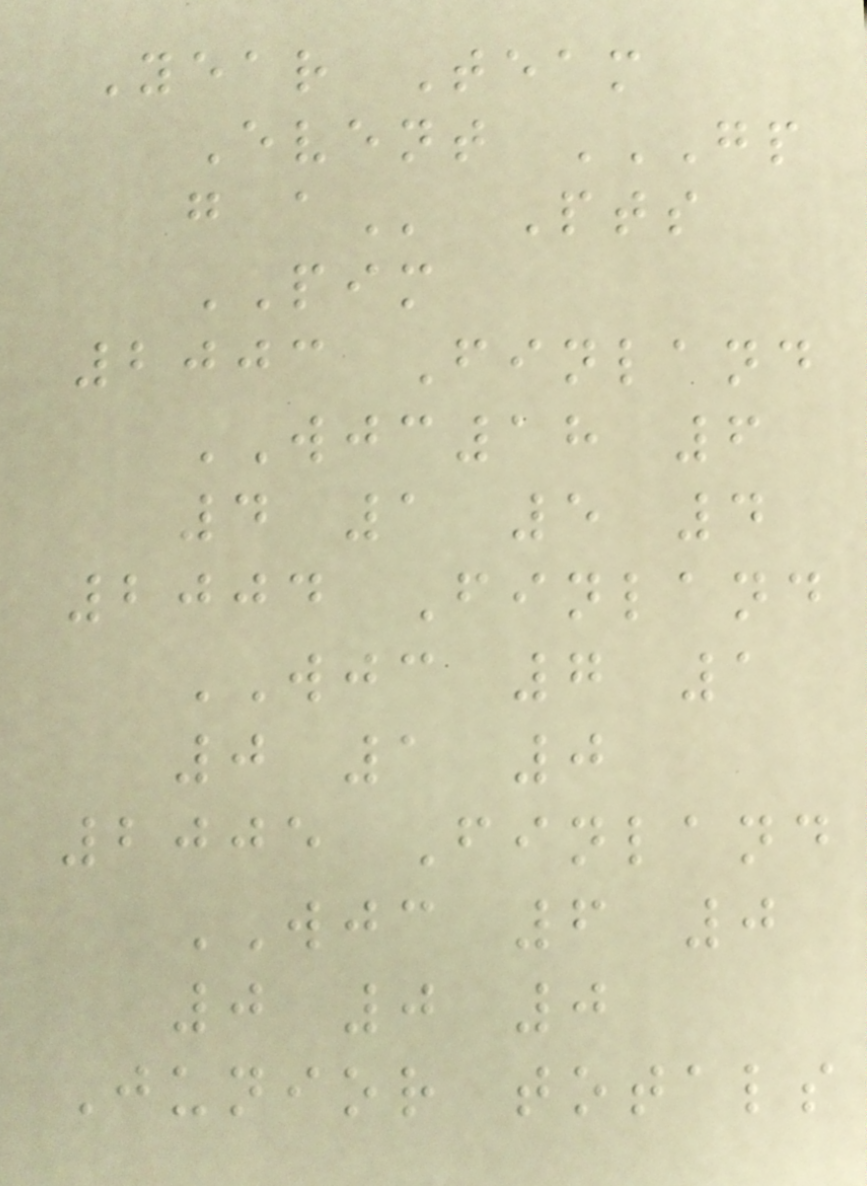Year Team
Event GP
G A Pts
PIM
2003 Finland
WJC18 6
4 1 5 4
2004 Finland
WJC 7 1
0 1 0
2005 Finland
WJC 6 0
0 0 0
Junior totals
